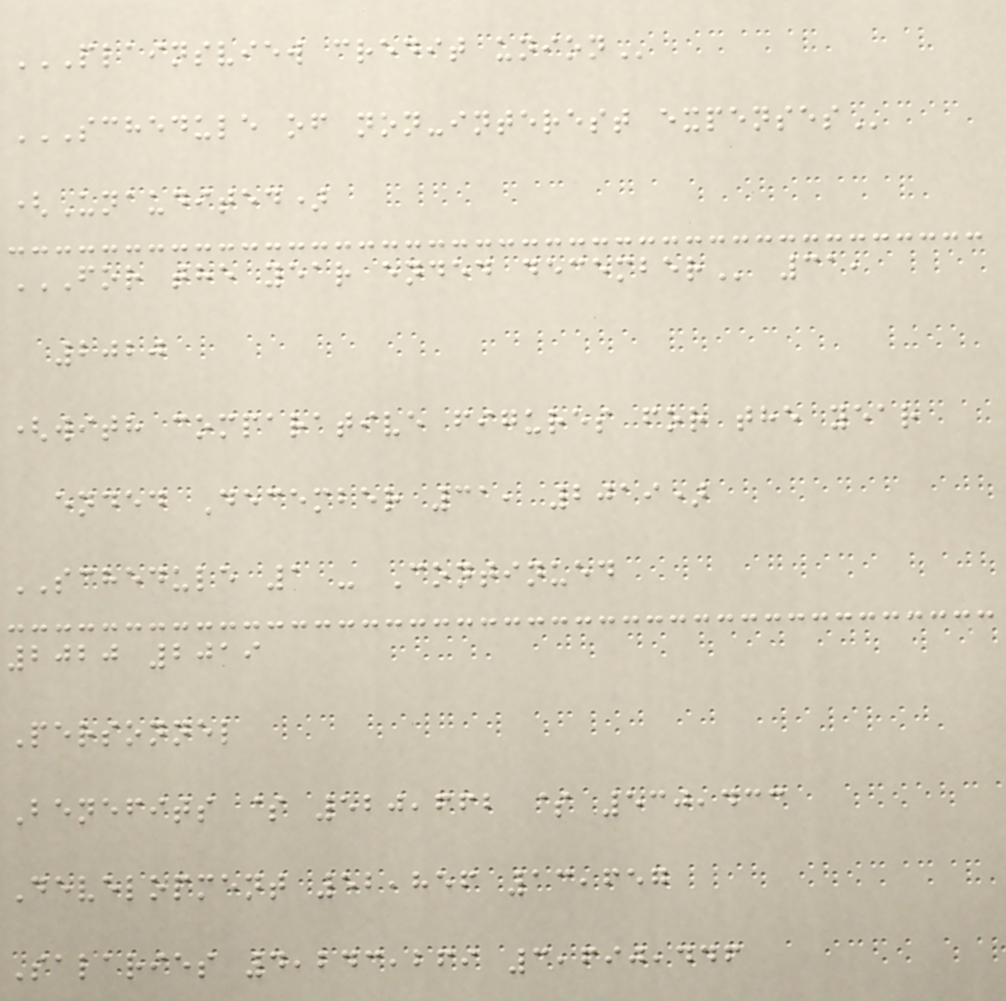PLAINSVIEW CREDIT UNION
SCHEDULE OF NON-INTEREST EXPENSES
(Unaudited)
FOR THE YEAR ENDED DECEMBER 31,
2020
(with comparative figures for the year
ended December 31, 2019)
SCHEDULE 1 - Continued
2020 2019
Personnel
Benefits $ 520,662 $ 530,433
Development 52,856 13,657
Salaries 4,243,269 3,690,446
